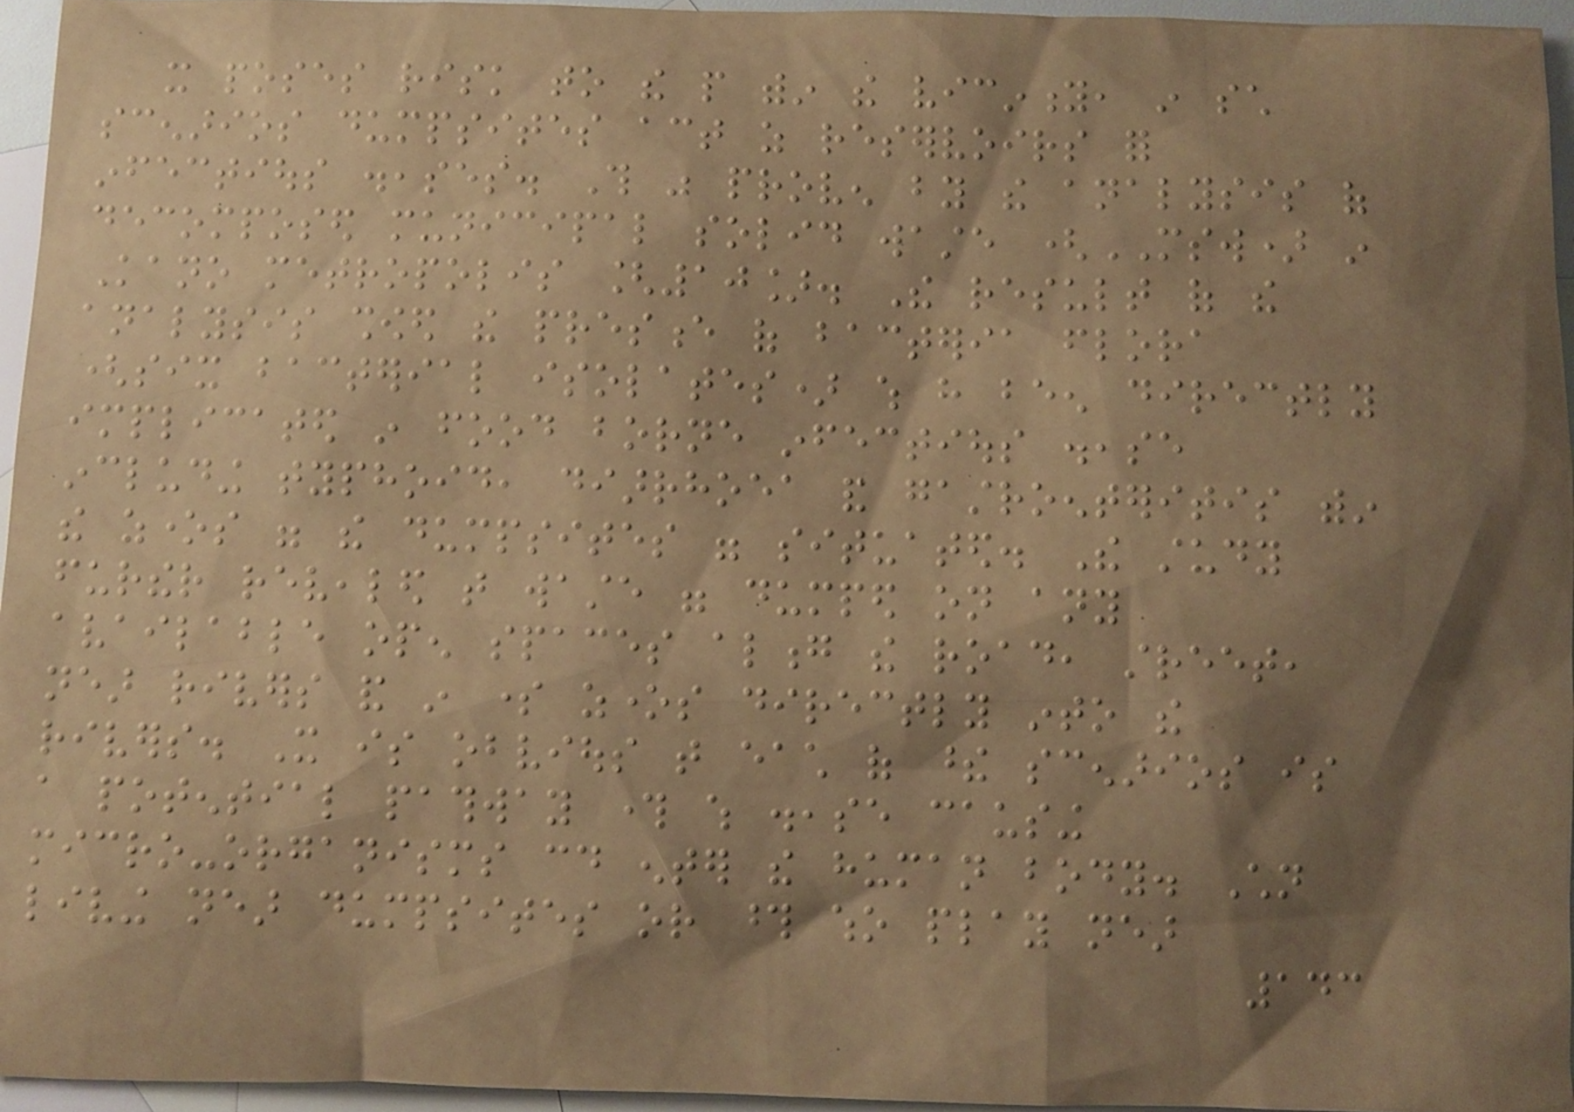it poses risk to the people within the vicinity, in such
scenarios dumpsites act as reservoirs for
infectious diseases. This was proven by the analysis of
decomposed municipal solid waste (MSW) in
Kano metropolis [10]. The result of the
analysis showed the presence of bacteria flora
(six bacterial isolates) which have been directly
implicated in food borne infectious disease
including typhoid, diarrhoea and gastroenteritis within
the zones were the dumpsites were situated. The study
further revealed that waste were dumped on any
available open spaces along the road, street,
near rivers and in some zones directly into the
rivers. It is obvious that each of these scenarios is
a potential pathway through which disease causing
micro-organisms could enter the human body. Children
living near dumpsites or those who play near
143
